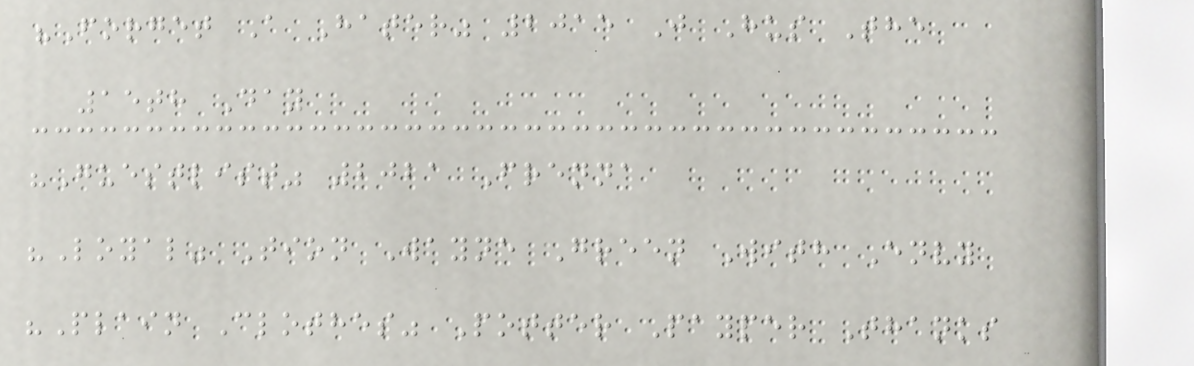"Forget A Hater" 2015 J Hus The
15th Day
"Guestlist" 2021 Frenna
"Loyal" Tion Wayne Green With Envy
"Plain Clothes" Potter Payper Thanks
